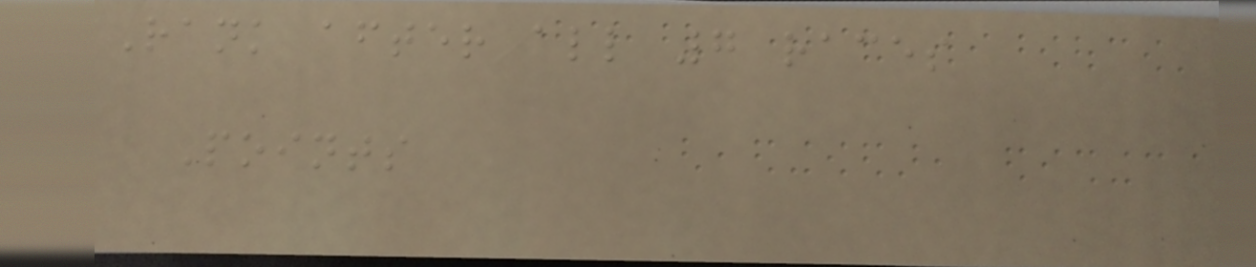Rank after all 7 races
Points
